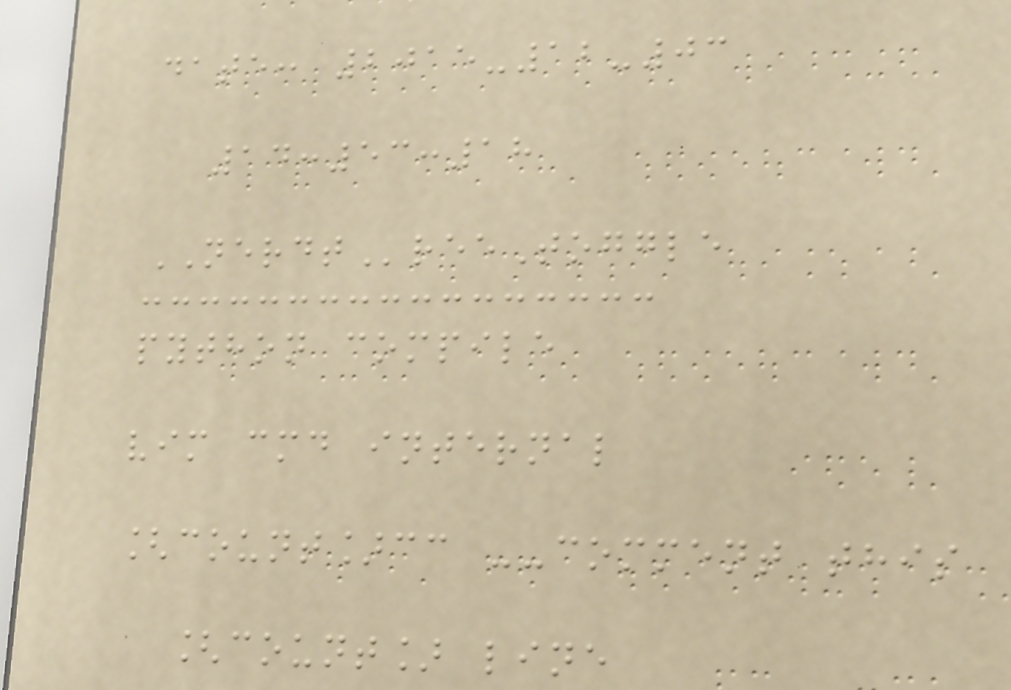date: 2015-12-03
14:53:18
NERDTreeToggle
python compile
vim cmd internal
[count]cc --comment this
[count] line
